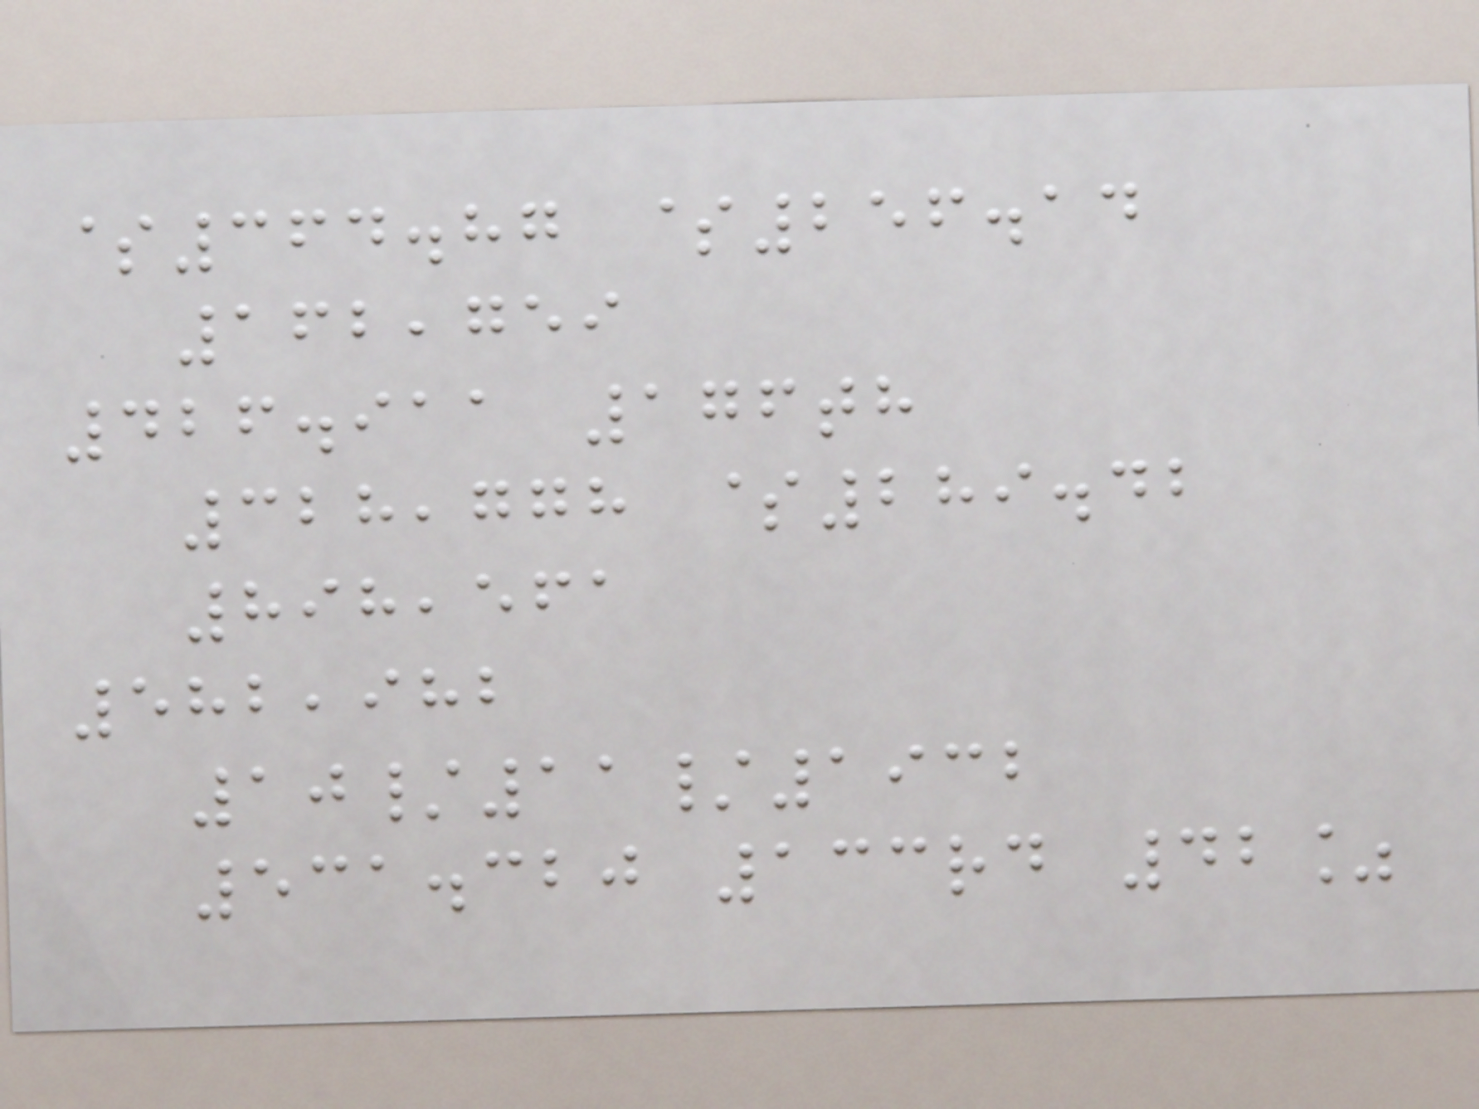$364.87 $256.14
162,759
426.911 176th
328,778 $289.42
898,561
582,982
10/11/1932
531.320 133rd 42%
